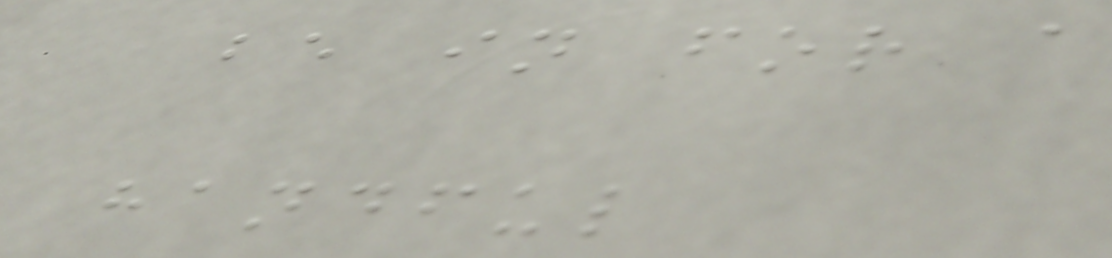be in for a
handful
